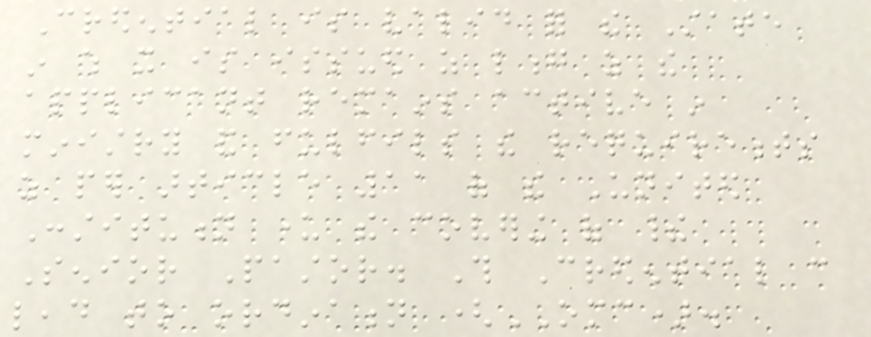Credential is valid for the State
in which it is issued as long as the
applicant remains active in
ministry and fulfils the requirements
as per article 11 of the United
Constitution under the covering of their
Senior Pastor. This Credential can
lead to ordination (OMC).
